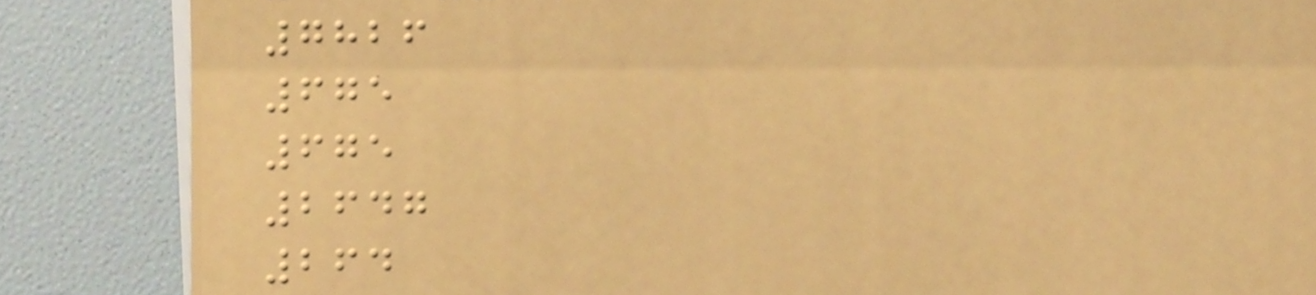7826
675
675
2647
264
